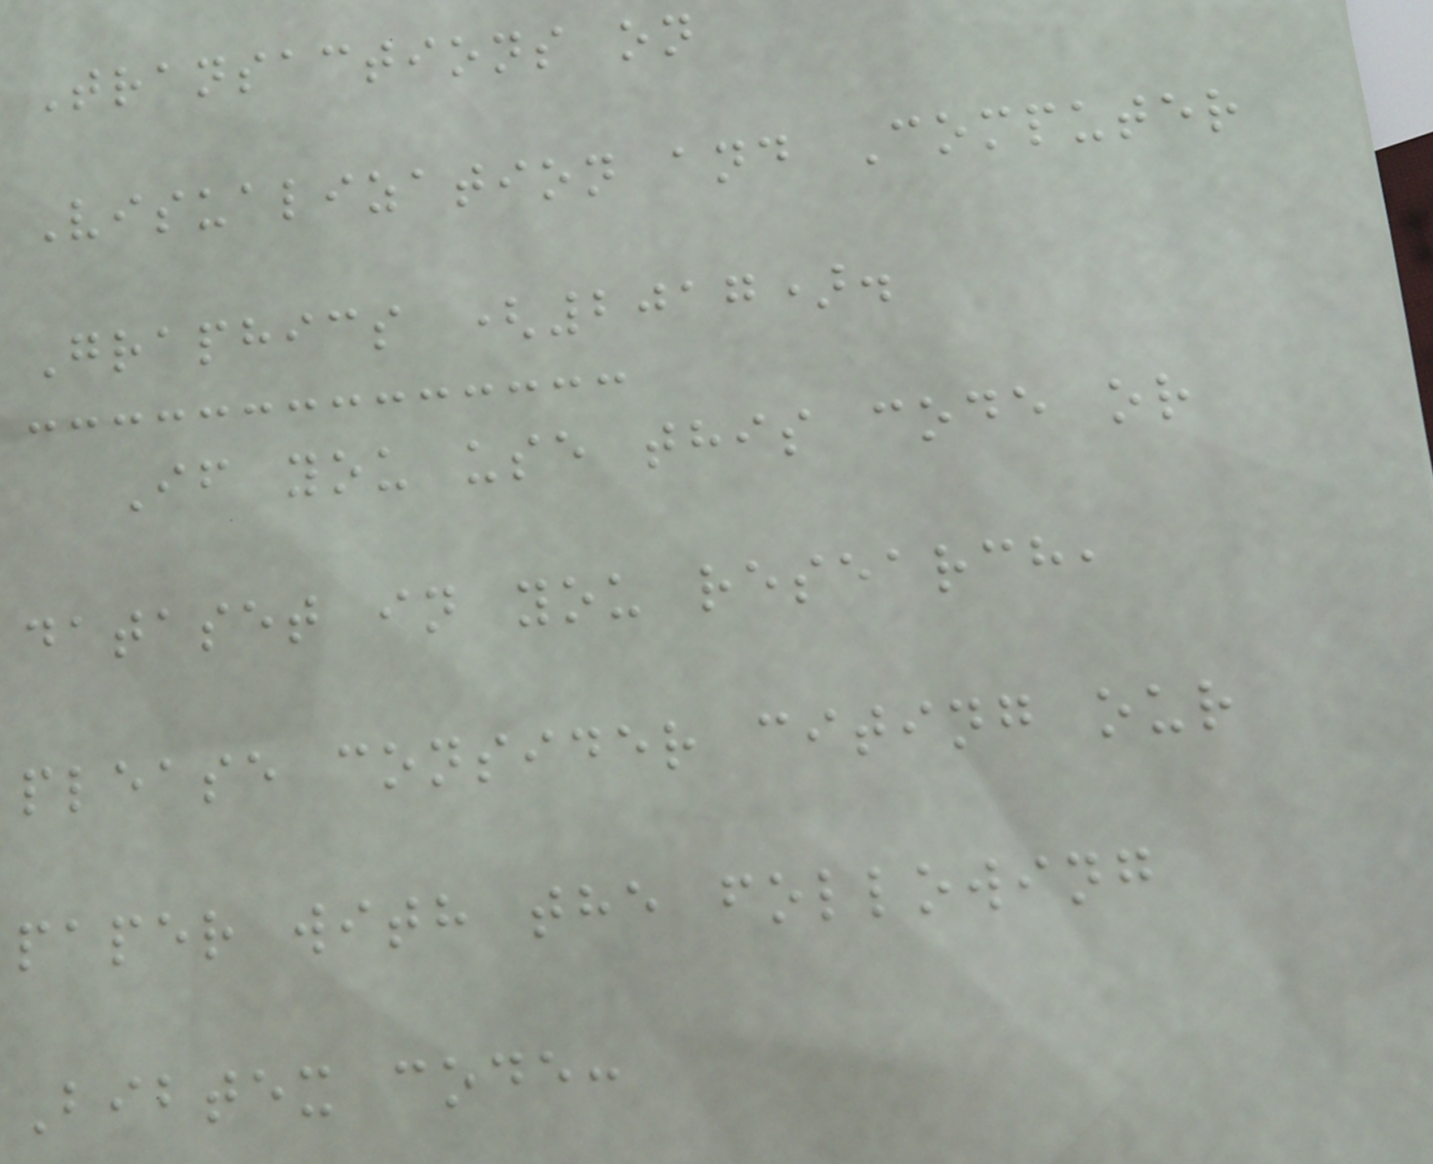Transactions on
Visualization and Computer
Graphics (2017).
If you use this code or
dataset in you research,
please consider citing our
paper with the following
Bibtex code:
